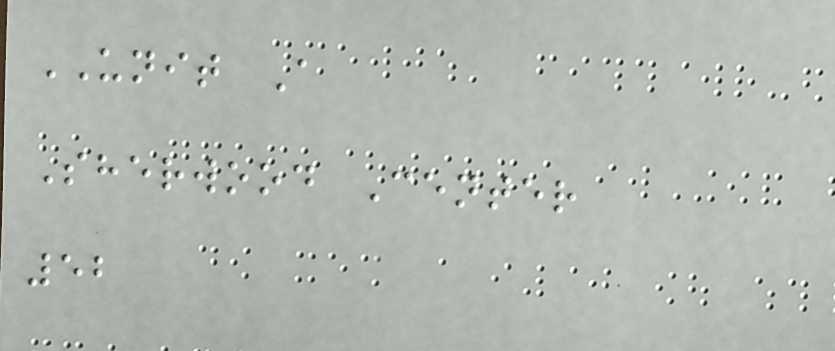UNIT A
Sherwood Center
52
